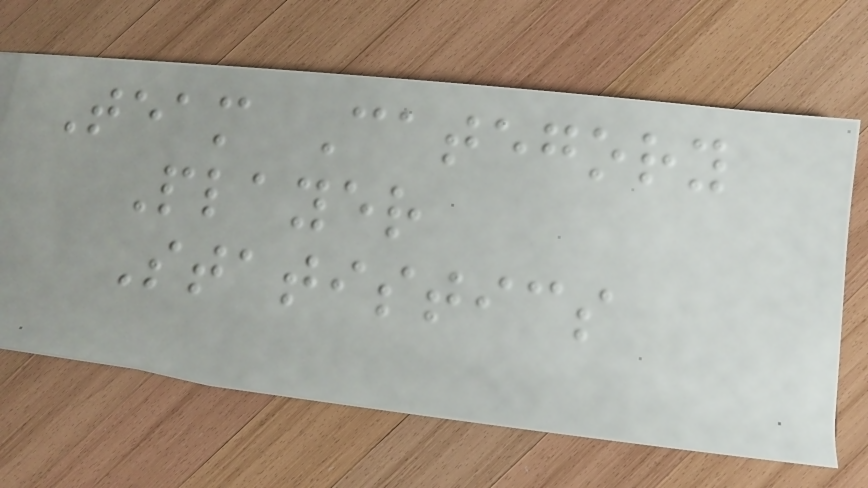Team Category
Player
Statistics
